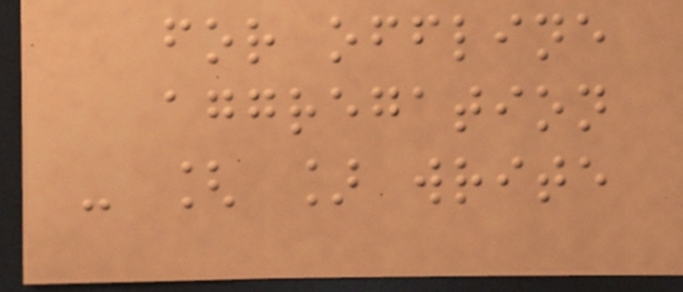for offline
aggregation
- [ ] write
